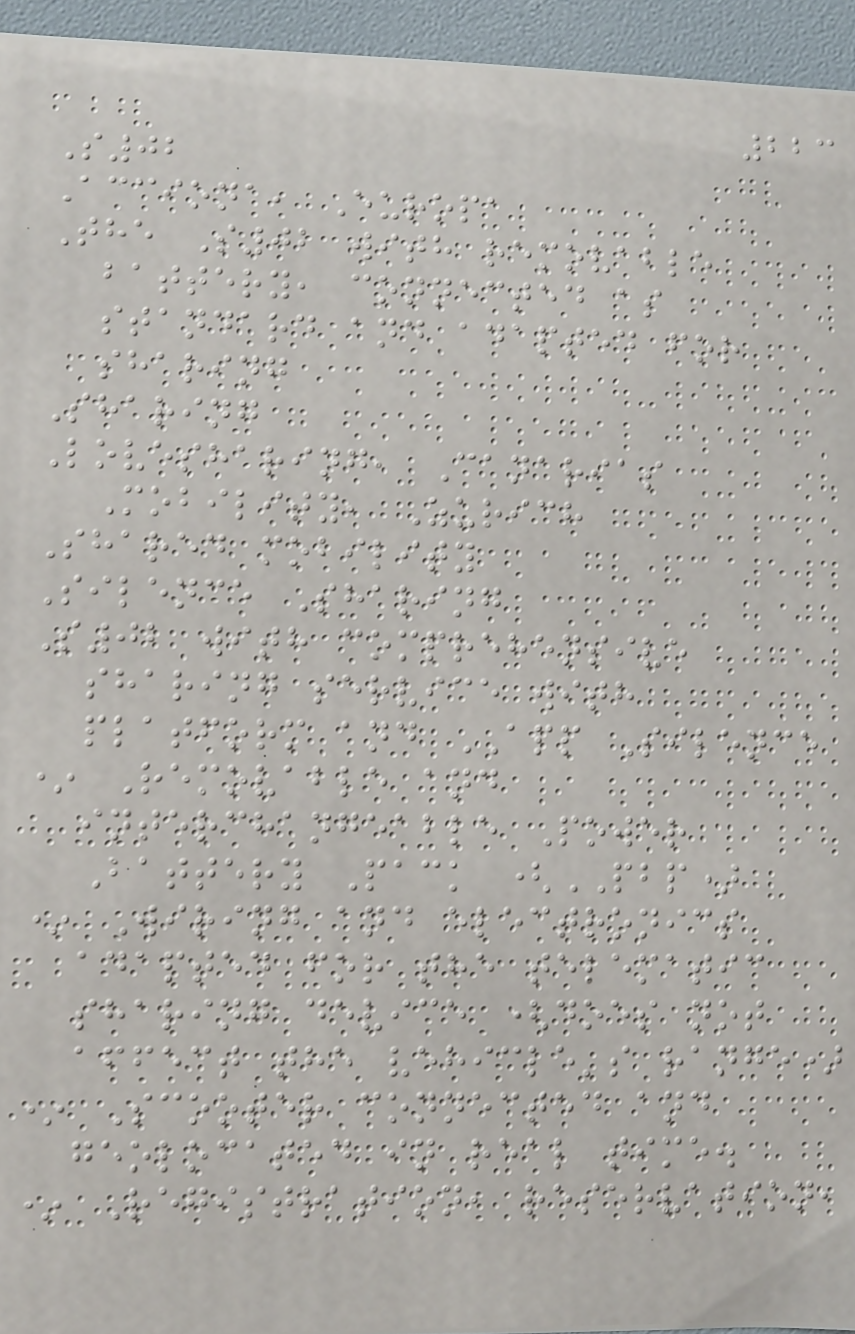223
S02
Acciona, Europa
The S02 with removable
battery, connected as
standard and adapted for
sharing
Sharing
Lovesharing, Canarias
Mobility, Zurich
Shared mobility
Silence Sharing
S02 with comprehensive
sharing service with
platform and APP Silence
* Removable and
interchangeable Power
Battery Pack (PBP)
* Wiring and electronics
adapted for the telematic
sharing device (does not
affect the vehicle's range)
* Scooter connected and
geolocated in real time.
* Registration, reservation,
